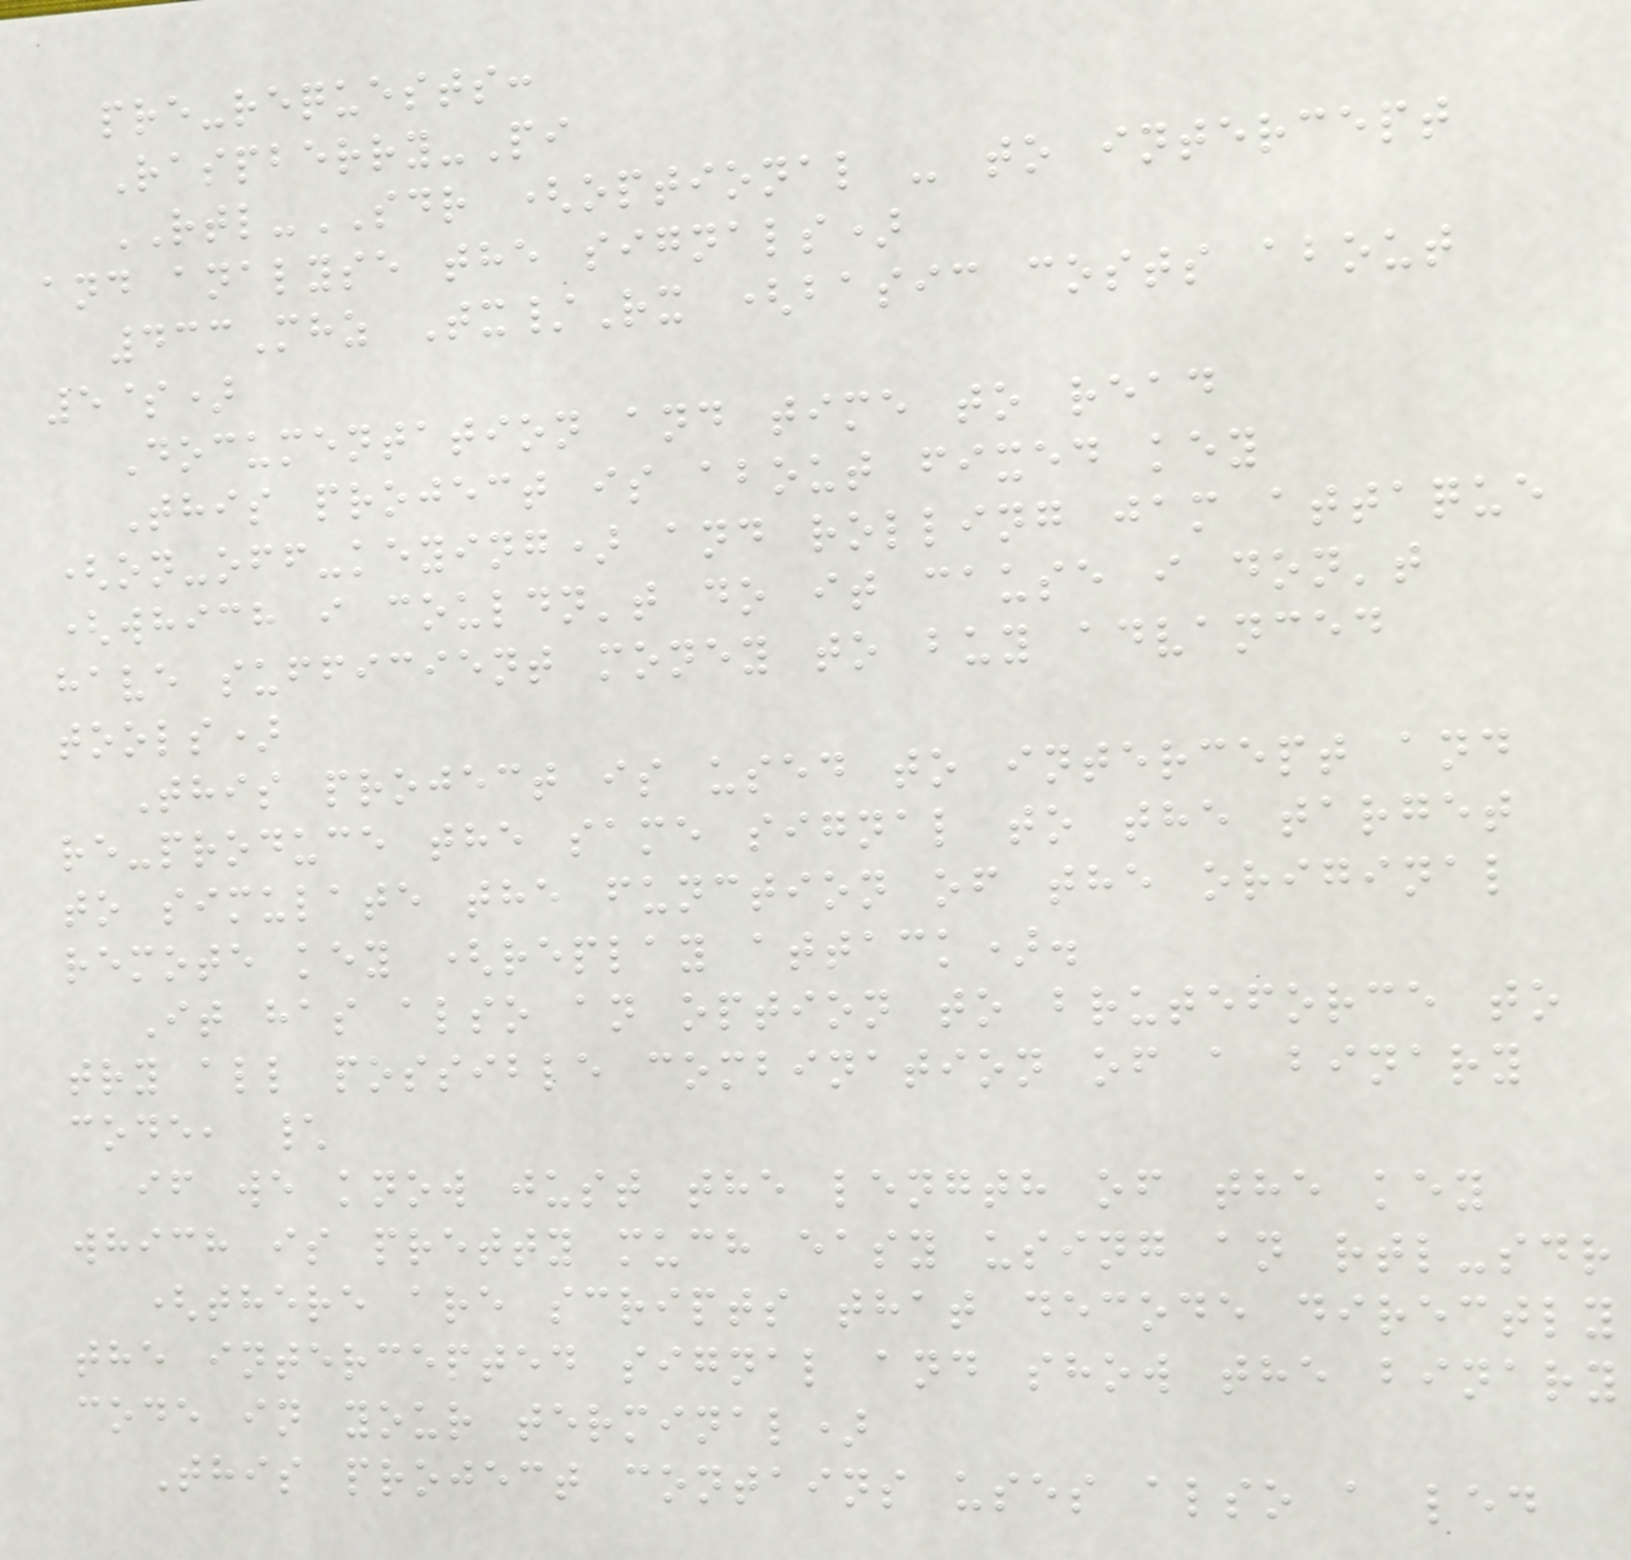pre-requests:
Raspberry-Pi
RTL-SDR (optional - to intercept
and analyse the signals)
433Mhz Tx/Rx (basic costs about
5$)
Documentation and time to read
This project is about fixed key
(on-off-keying) and rolling jam attaque
(which i couldn't do it cause i don't
have sufficient money to buy advanced
tools)
This project is used to intercept and
re-produce the same signal to the target
to simulate the function of the original
remote key (replay attack).
It has also an option to bruteforce to
try all possible combination of a binary
code, \
if we know just the length of the key
which is pretty much easy using an rtl-sdr
(there are scripts that decode directly
the intercepted signal and show the binary
code in your terminal)
This project contains uses also a led
